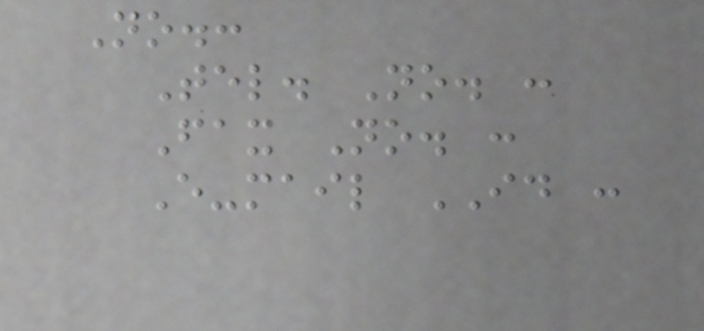No.:
Tel. No. :
Fax No. :
E-mail ID :
